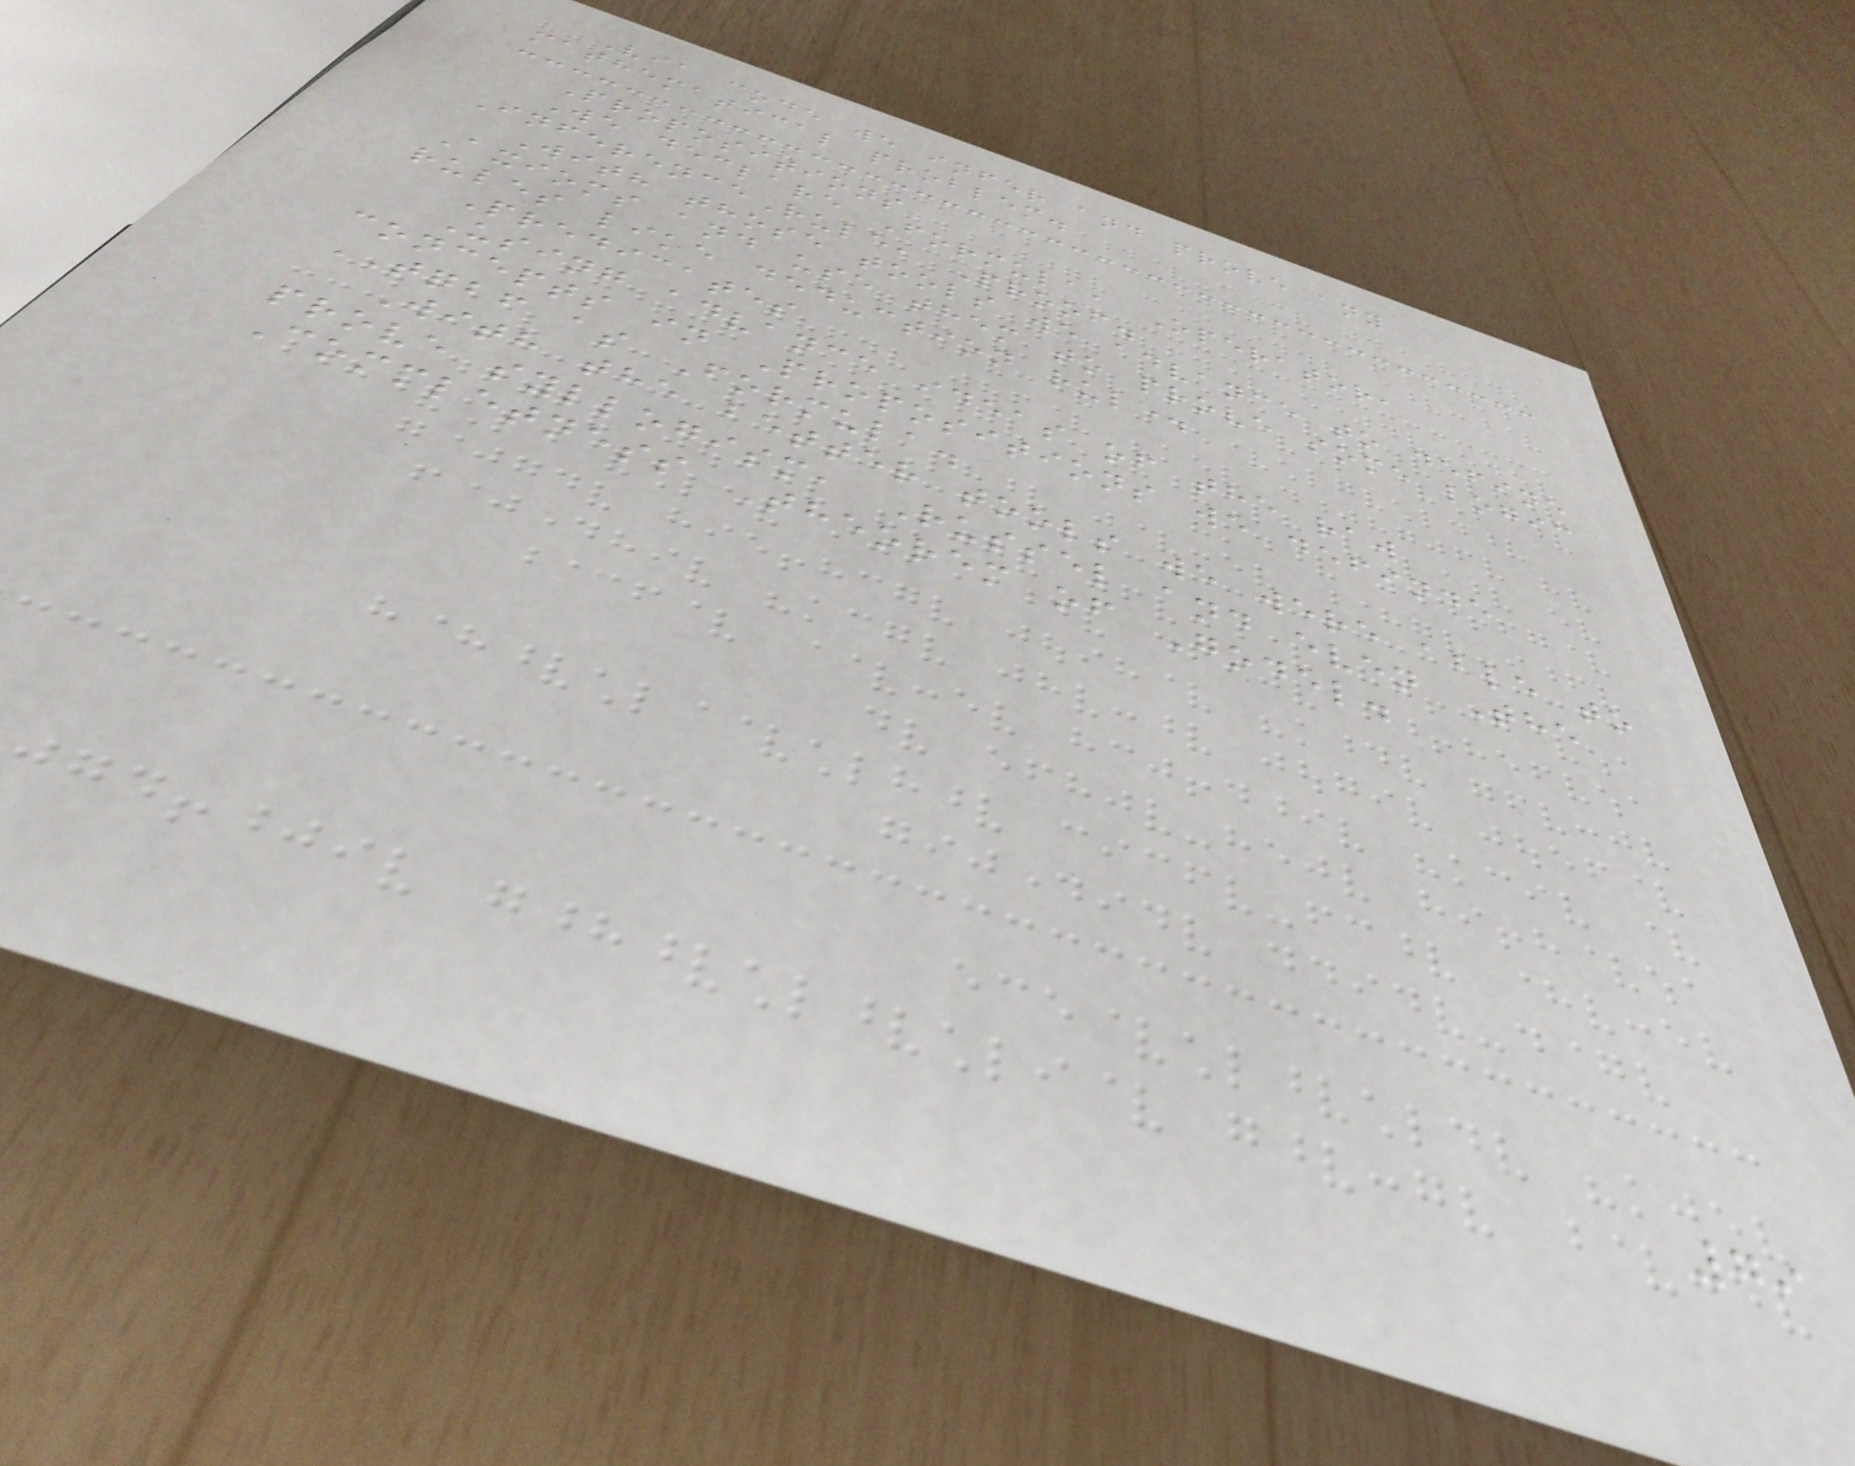Via code we infer and prove any
mathematical problem.
Propositions
We declare Formula, Operator,
InferenceRule, Proof.
With those tools we advance to define
Axioms and use them to prove some logic
rules like deduction rule.
Predicates
Using advance ideas of the raw
concepts in Propositions we definde
TQBF as Formula.
With the better tools we were able to
prove syllogism, Russel and even The
Completness Theorem of Godel.
79
